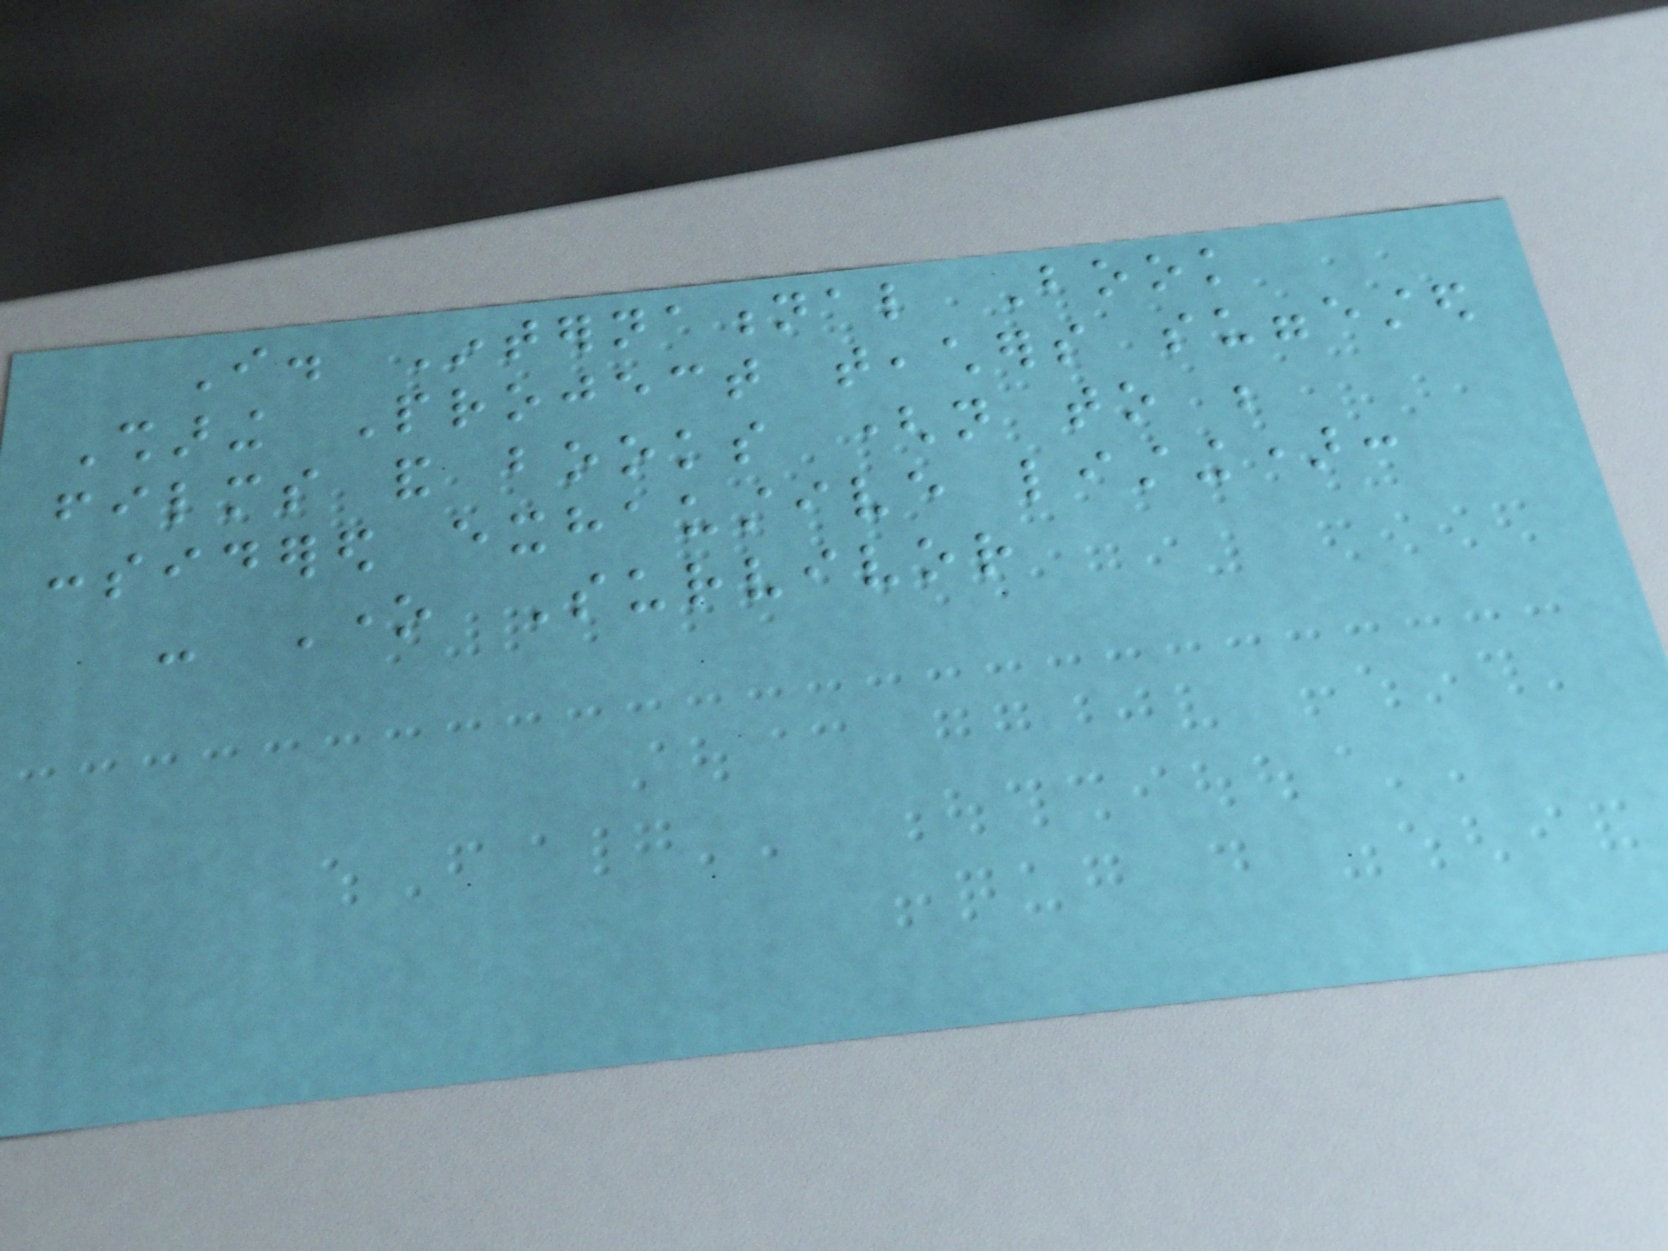I. International Book
Sharing Project teachers suggested
films and books (not to be
considered exhaustive listing):
- One Survivor
